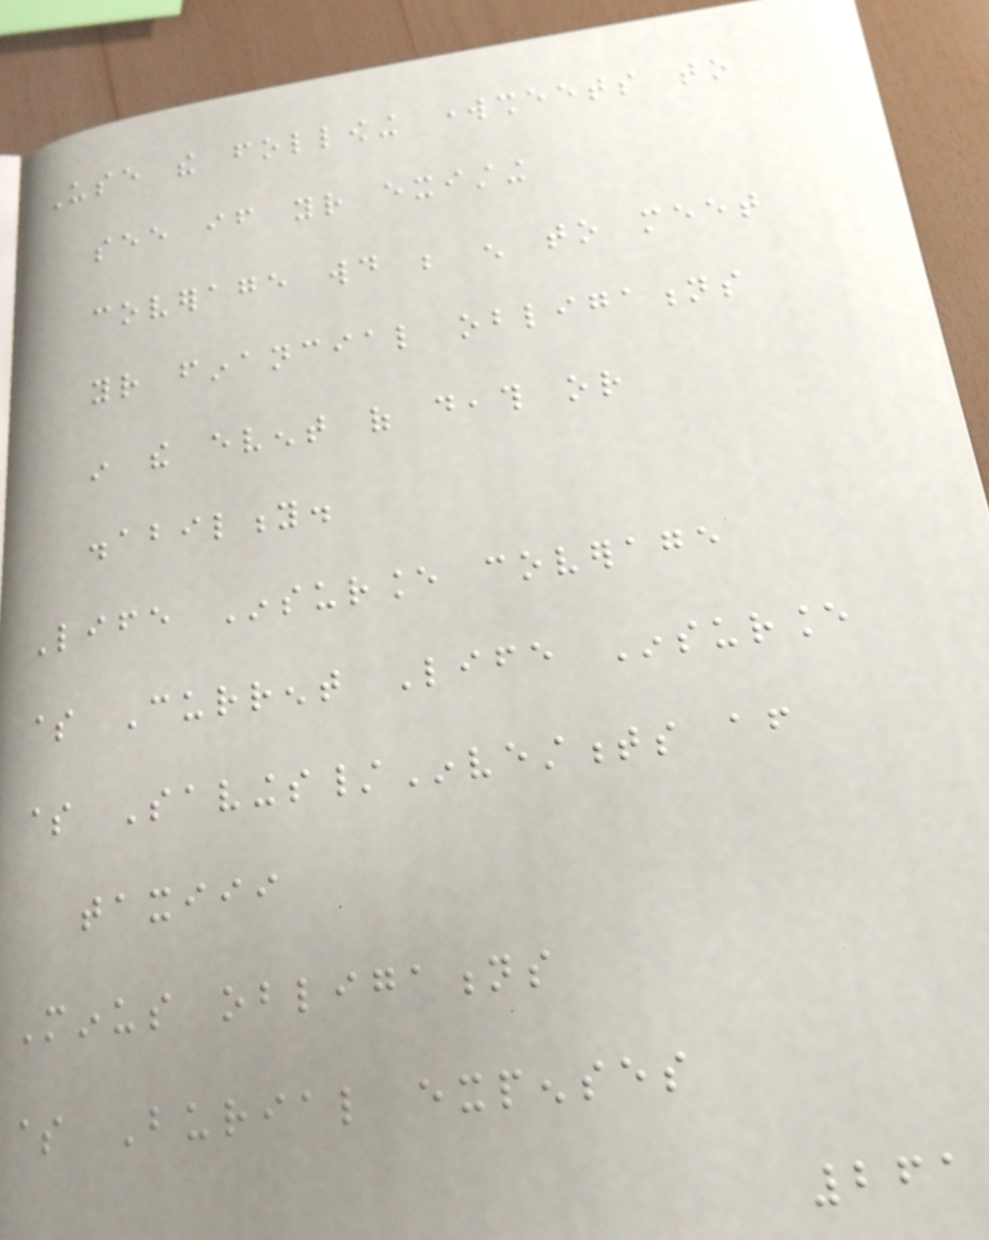Use the following worksheets to
see if your existing
coverage would be enough to meet
your financial obligations
in the event of death or
disability.
Life Insurance coverage
$ Current Life Insurance
$ Savings/Investments after
taxiii
Minus obligations
$ Burial expenses
261
